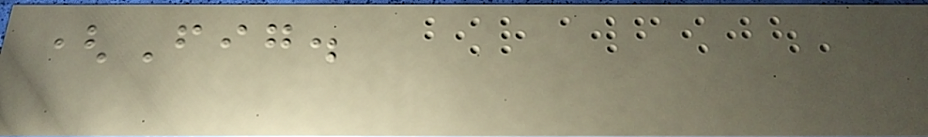(Fig.
